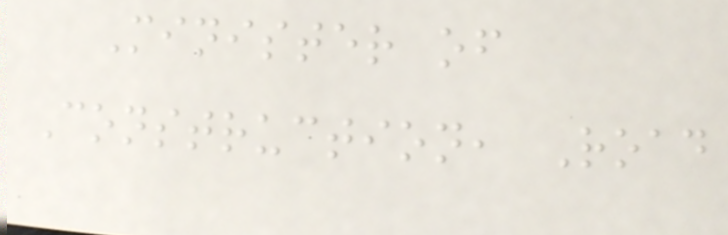Minister of
Construction, Road
